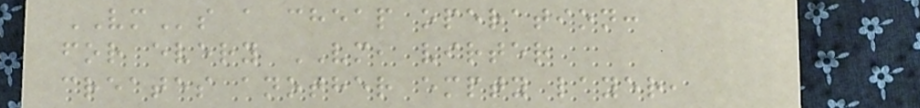VMs a cheap operation:
for every VM, virter
creates another empty layer,
